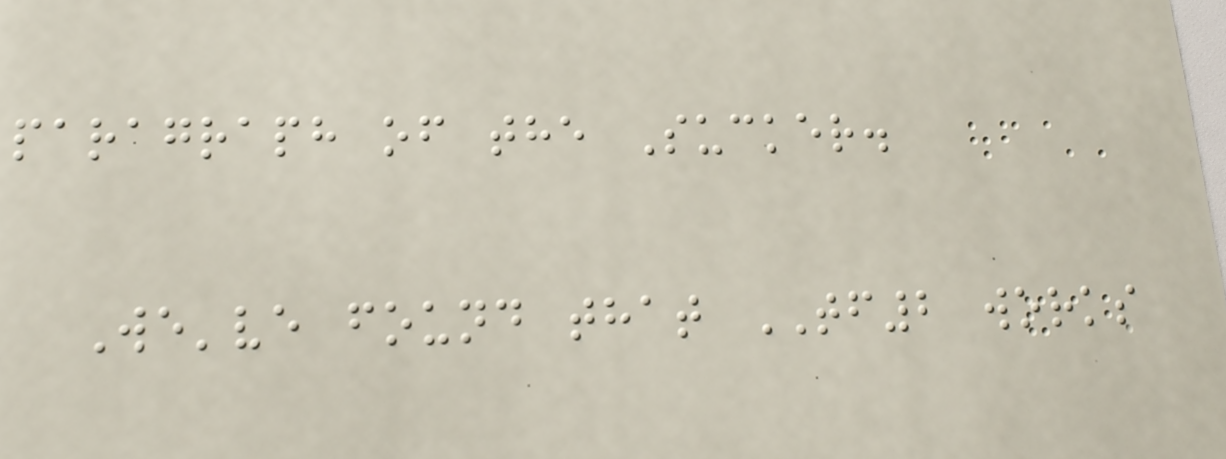paragraph of the Sucker.
We've found that TF2 works
